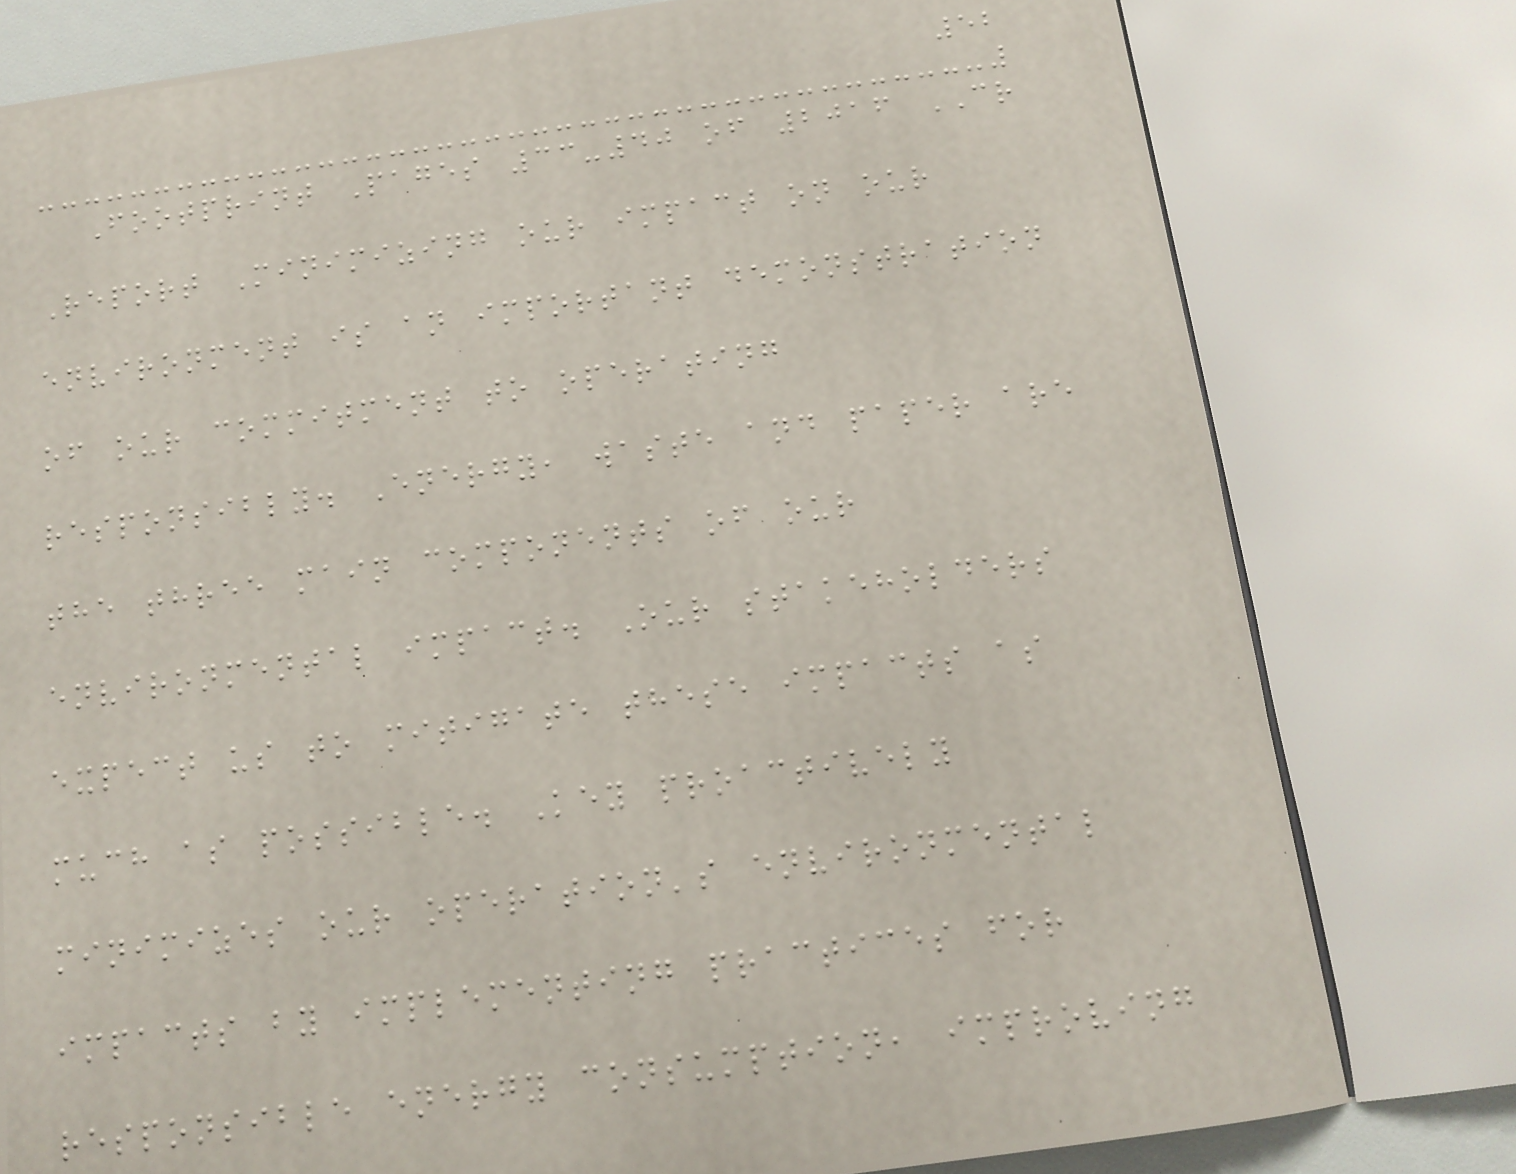52
Footprint Pages 33-40 of 2016 CR
Report Minimizing our impact on our
environment is an important demonstration
of our commitment to operating
responsibly. Energy, waste and paper are
the three main components of our
environmental impact. Our stakeholders
expect us to mitigate these impacts as
much as possible. Key proactively
minimizes our operation's environmental
impacts by implementing practices for
responsible energy consumption, improving
